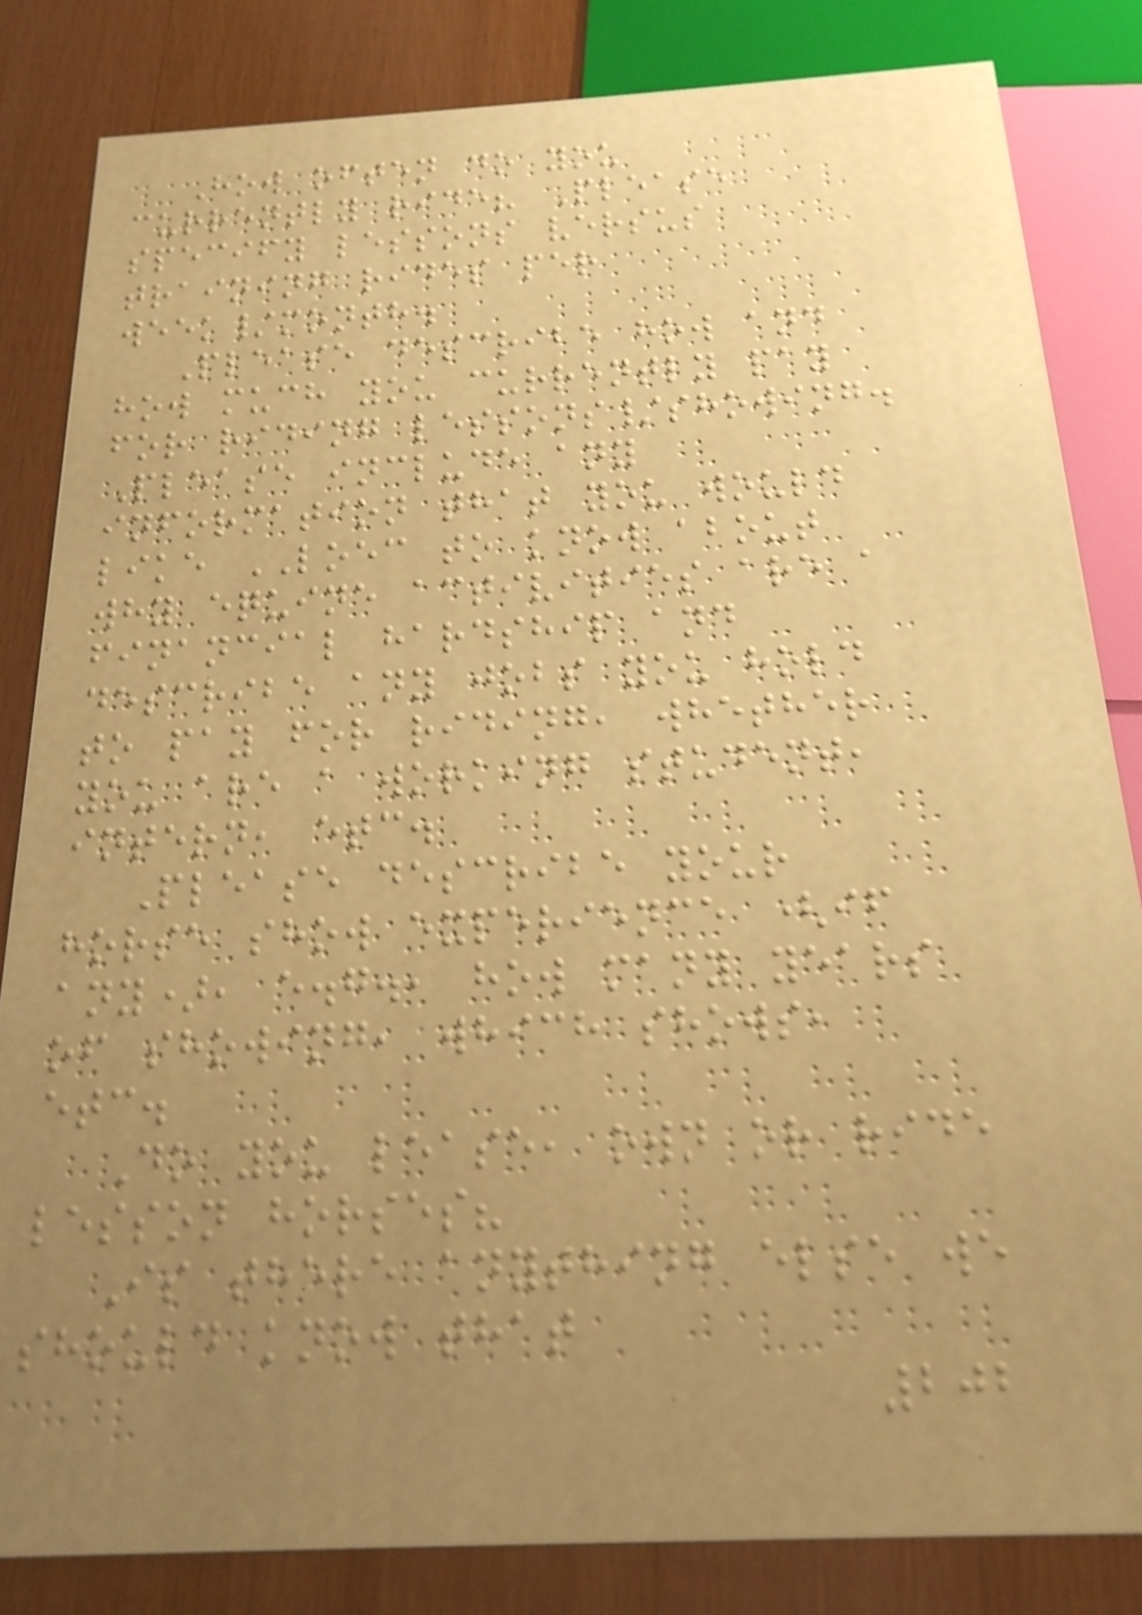How often do you
currently ride? Please
specify lessons versus
training rides per
week/month.
Please describe how and
how much you currently pay
for riding lessons/showing.
Please include any
information that you would
like LOEC to know about
why equine activities are a
financial hardship and
describe any jobs you hold
to pay for riding, whether
you are a working student,
intern, etc.
Please describe your
horse show experience (if
any), e.g., how many years
of showing, which shows,
etc.
Do you lease, own or ride
lesson horses?
Is there anything else we
should know that
202
